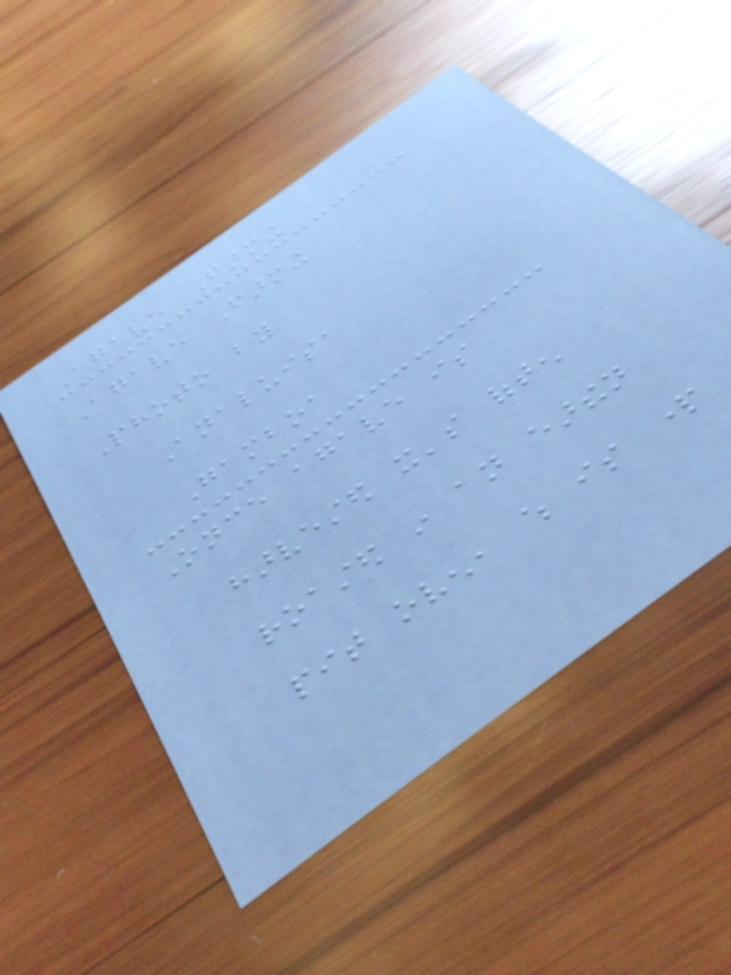Agave Farming
Agave Farming
Photo by
Analuisa
Gamboa
Once agave is
harvested it's often
roasted in an earthen
pit oven, which is part
